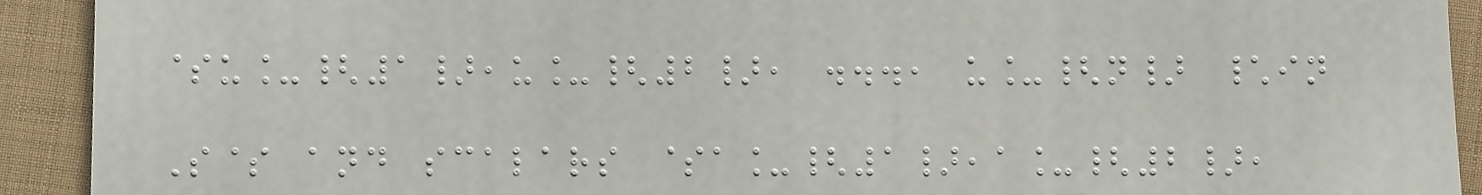$u_{1},u_{2}, ..., u_{n} \in
S$ and scalars $a_{1},a_{2},
